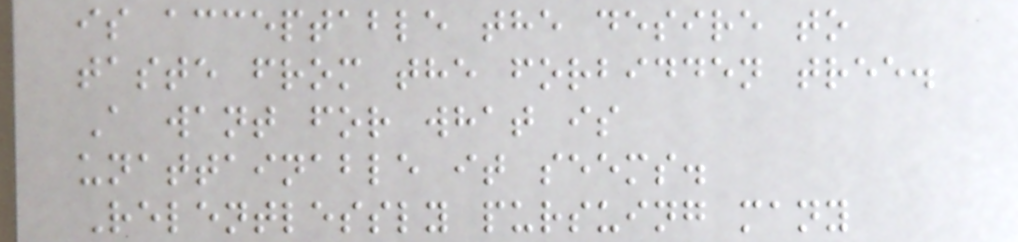is acceptable the desire to
taste from the forbidden tree.
A want for what is
unattainable it seems.
Relentlessly pursuing many
